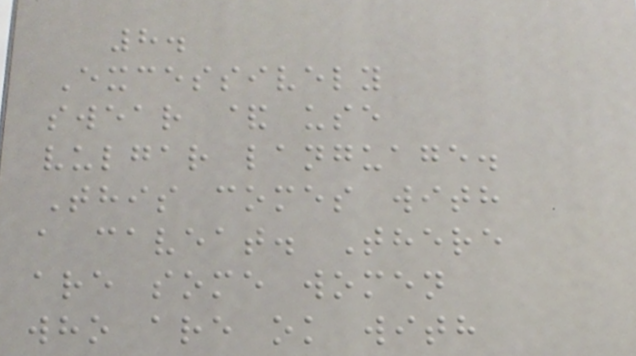8.
Excessively
swear & use
vulgar language.
This comes with
a caveat. There
are some women
who are ok with
